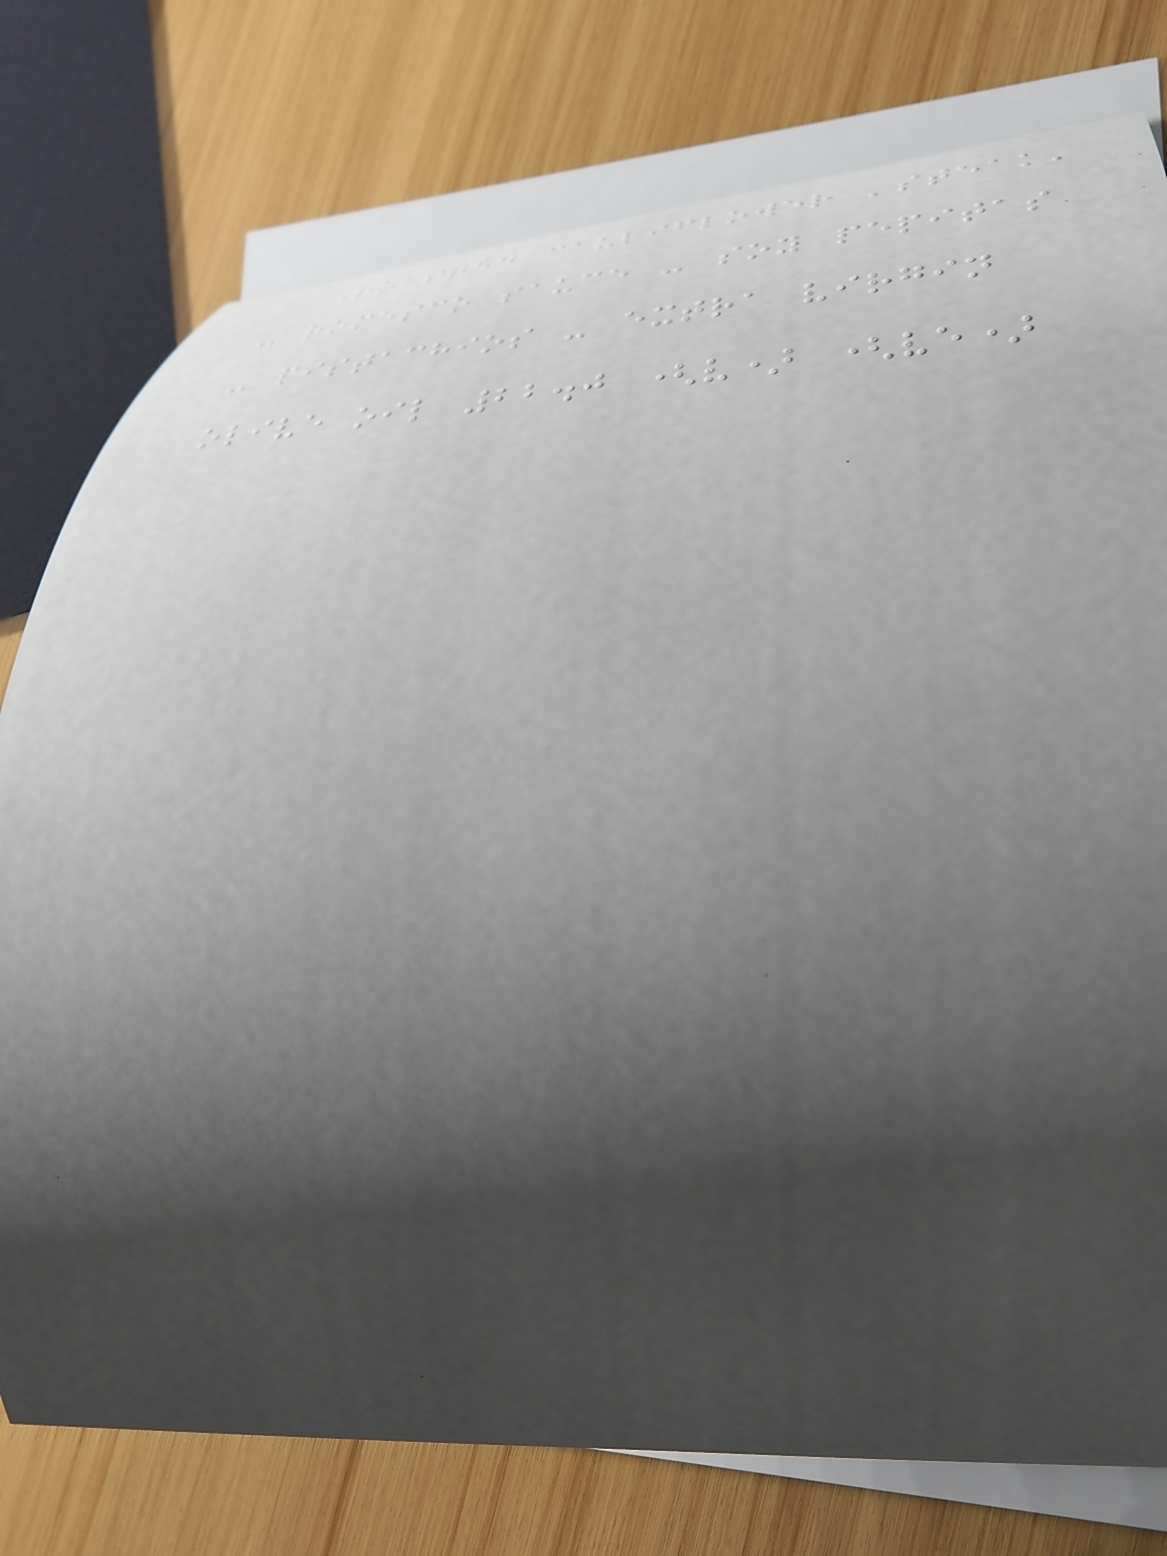Roasted cauliflower 'steak'
- romesco sauce - soy pepitas
- pistachios - extra virgin
olive oil 22.0 (v) (ve)
